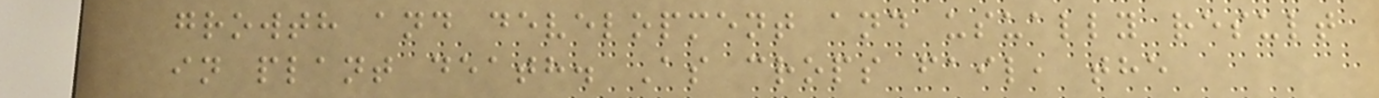growth and development and usually result
in plant death. As crops fail, the
